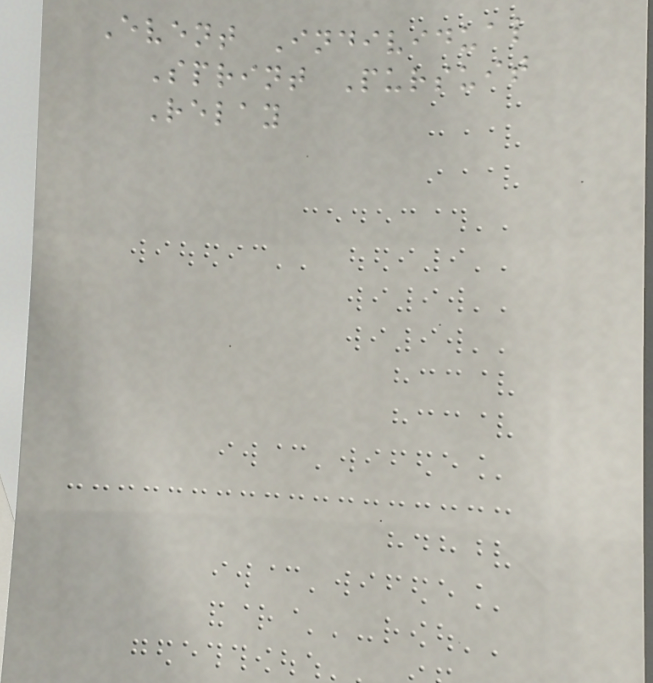Event Individual
Sprint Pursuit
Relay
